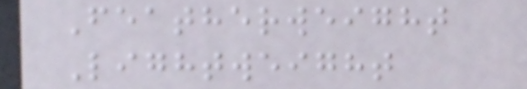Featherweight
Lightweight
